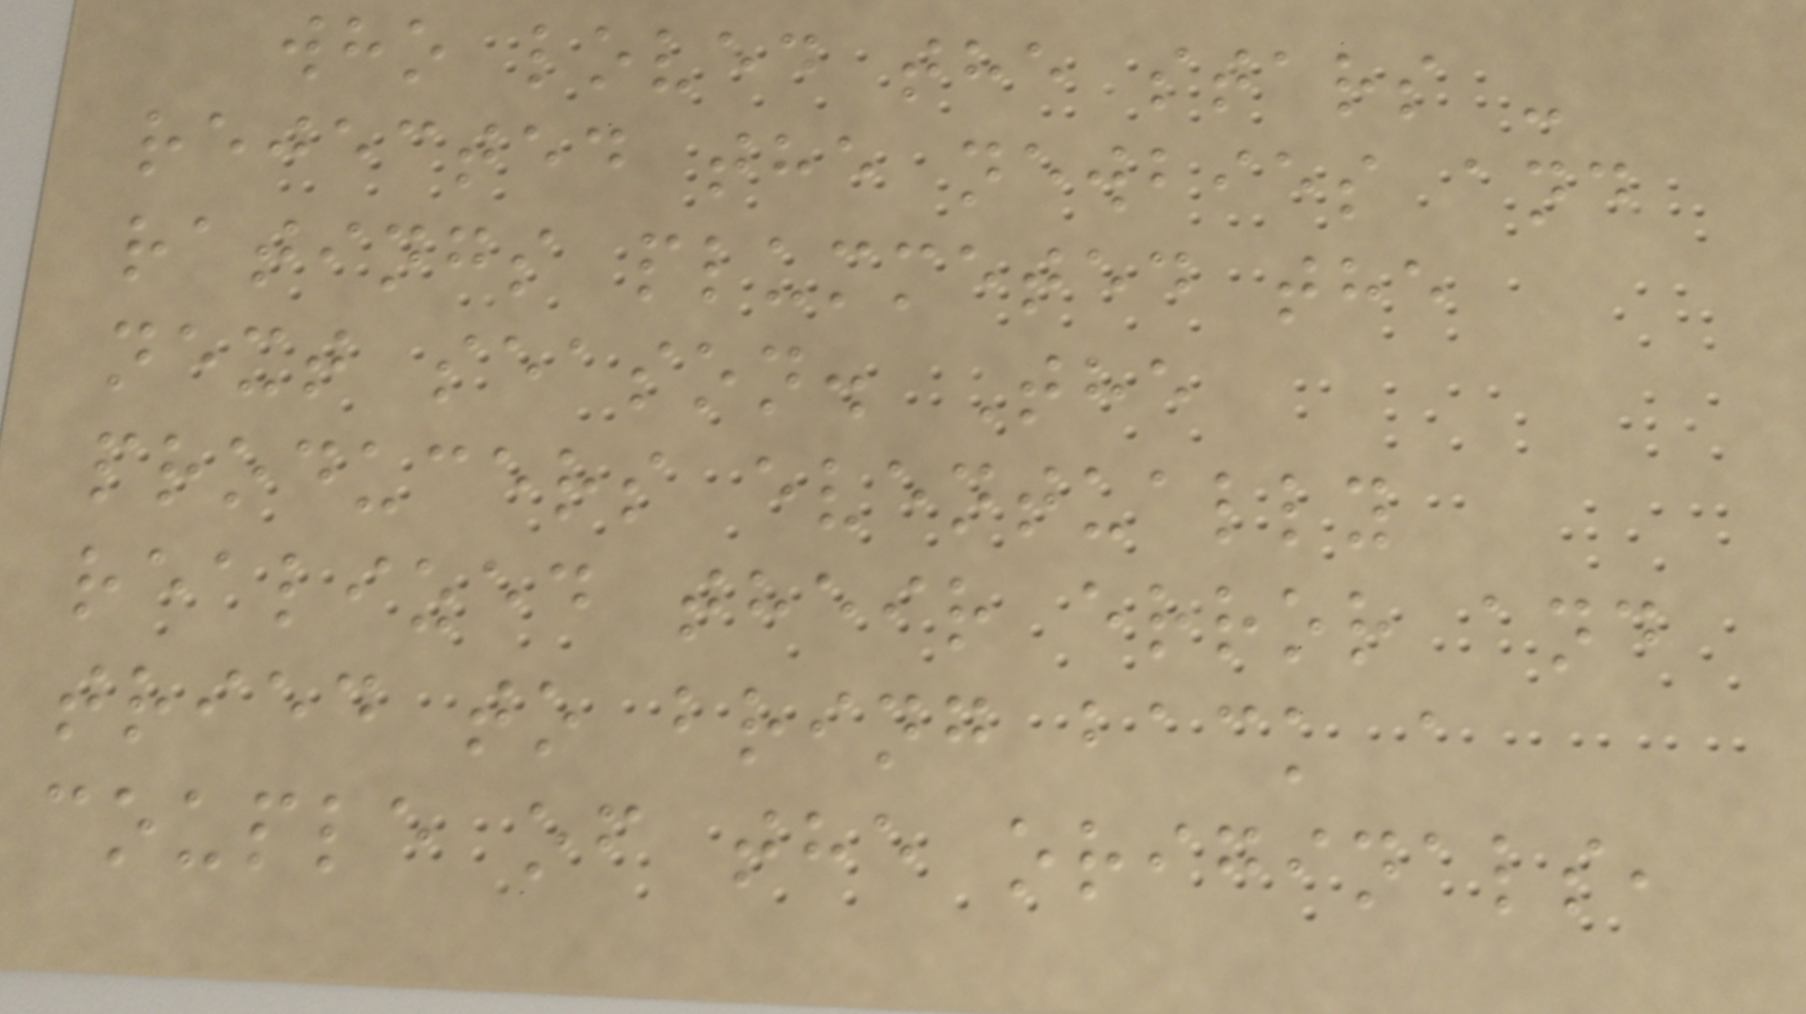who loved the stars -
rejected the newbies and
ratings plummeted the
next season. The
producers eventually
realized their error and
tried to bring back a
couple of the originals,
